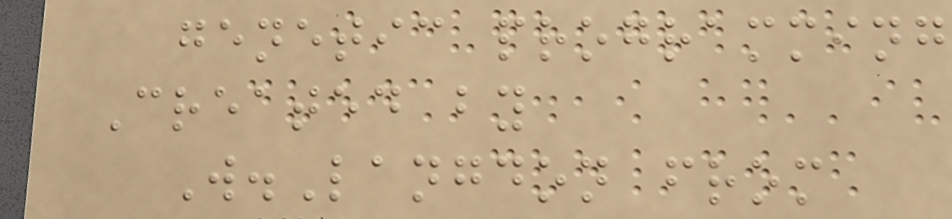genetic programming
Created by
W.Langdon from
